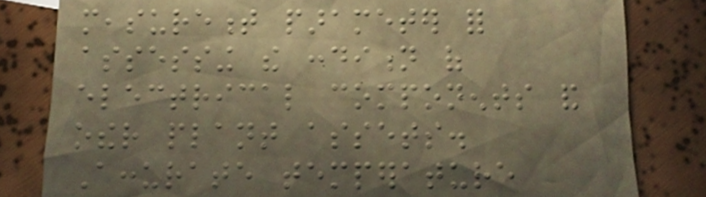measurement parameter for
assessing the condition of
electrical components and
other plant assets.
Accurate temperature
